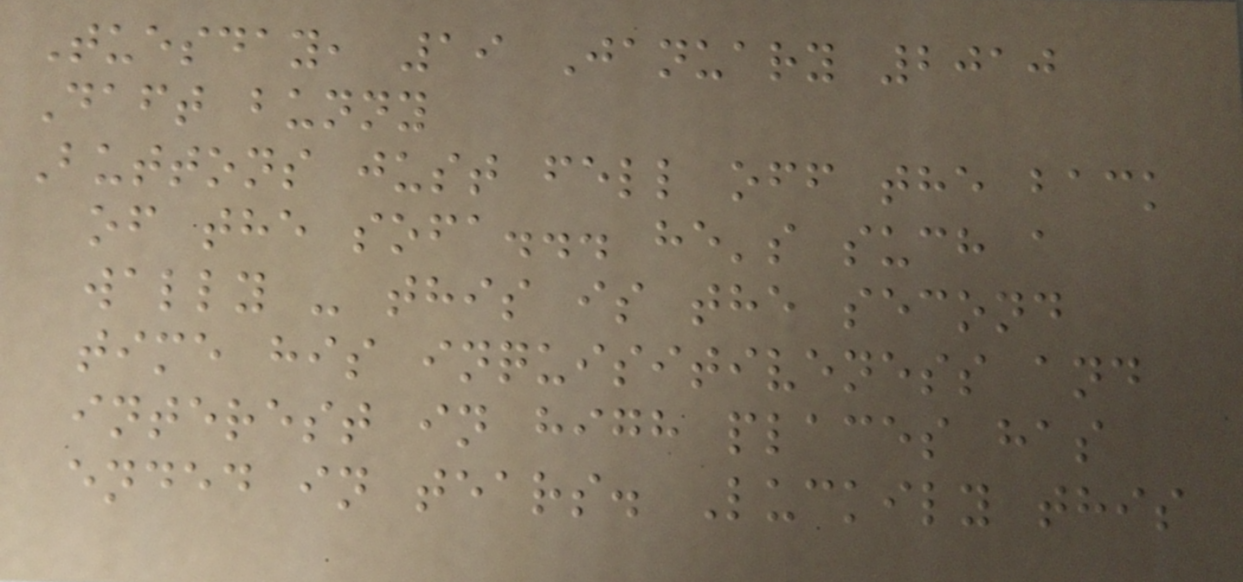Tuesday, 19 January 2010
Daft bunny
Buttons just fell off the back
of the sofa... he's such a
wally - this is the second
time his inquisitiveness and
interest in high places has
ended in tears. Luckily this
